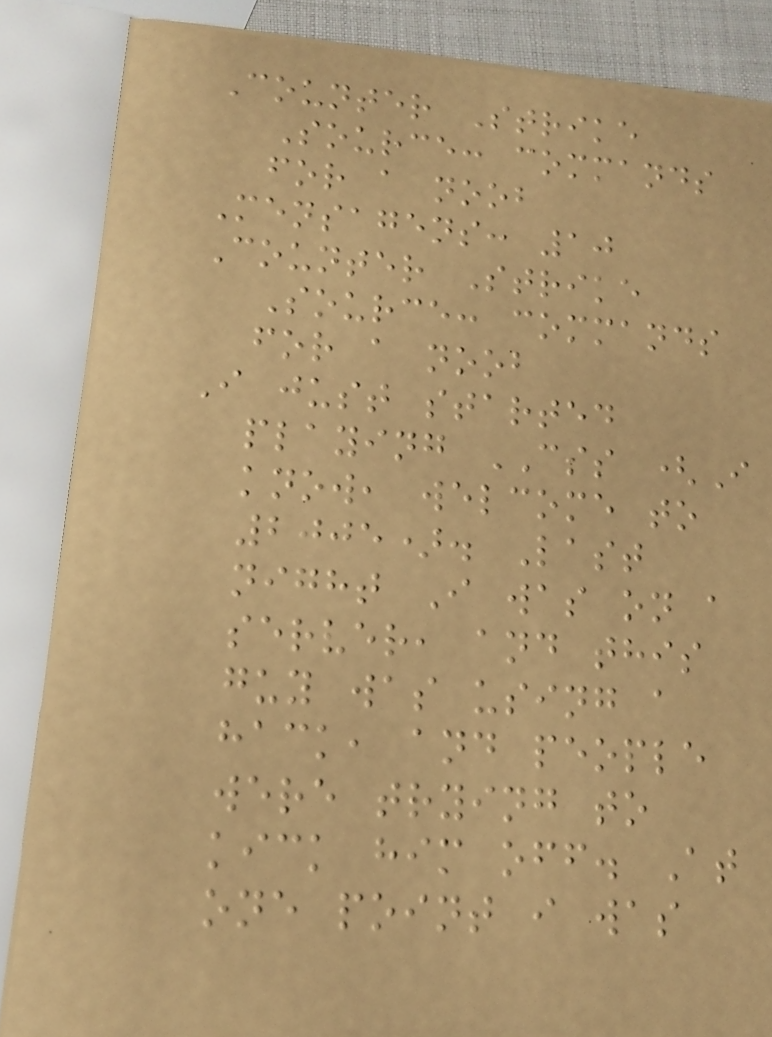Counter Strike
Source: commands
for a noob
Mensagens: 10
Counter Strike
Source: commands
for a noob
I just started
playing CSS (I
know, welcome to
2005). Last
night I was on a
server, and this
guy was using a
hack, and people
were trying to
kick him off. At
one point i was
